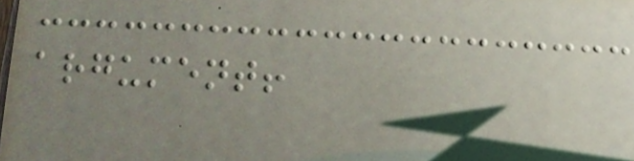argument!
